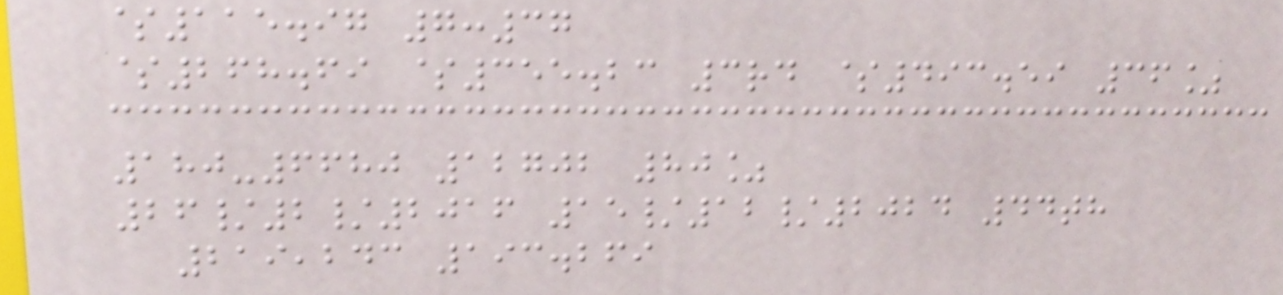$115.97 7:37
$268.69 $355.23 3rd $493.59 36%
180-6680 12702 80%
26/2/2016 15/12/2024 44th
219,243 193.269
